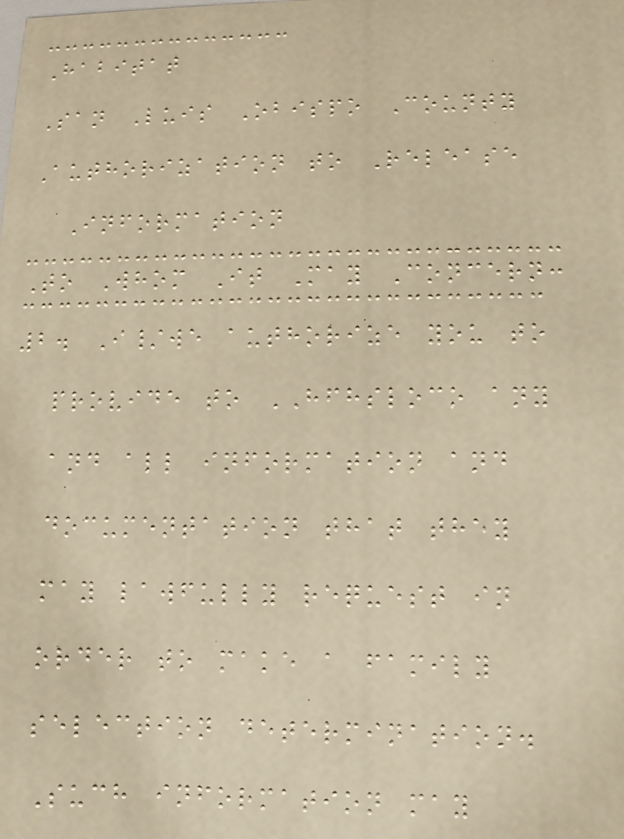Habitat
San Luis Obispo County
Authorization to Release
Information
To Whom It May Concern:
2. I/we authorize you to
provide to HFHSLOCO any
and all information and
documentation that they
may lawfully request in
order to make a family
selection determination.
Such information may
